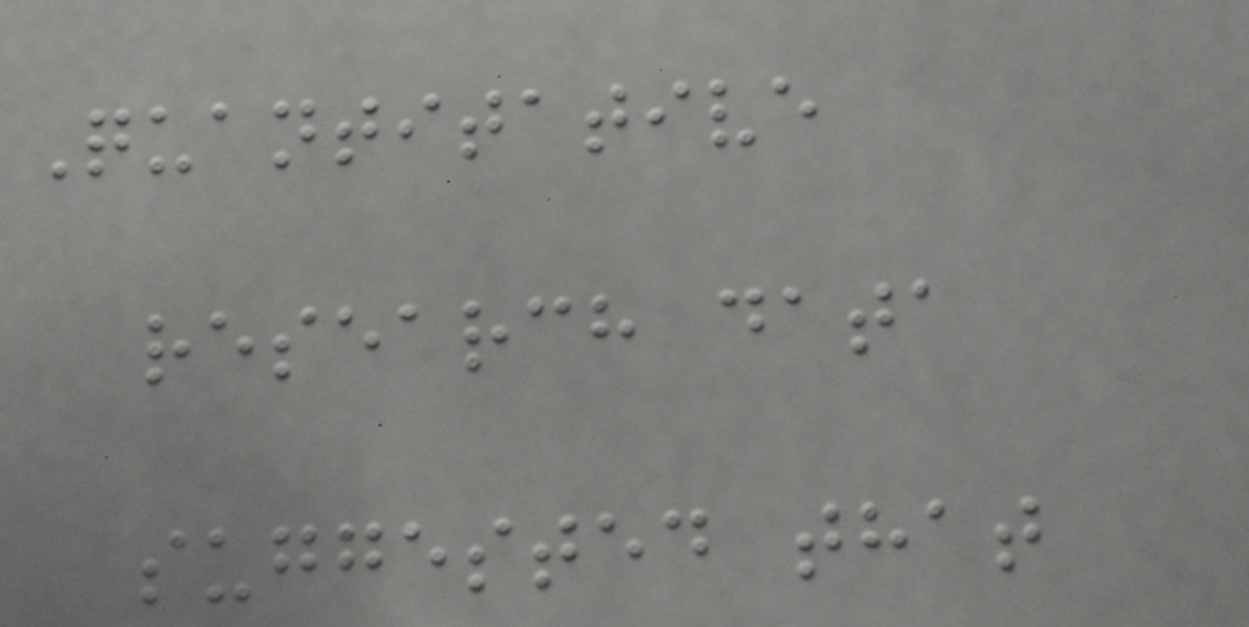Quantitative
research data
suggested that
